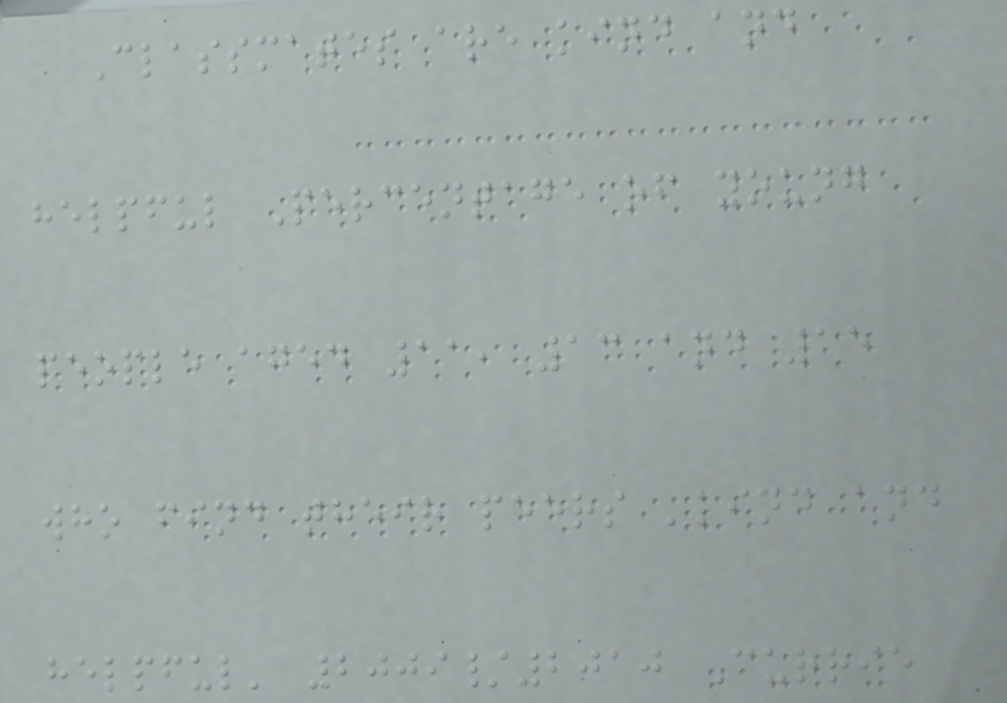Classmates are kind and
helpful Percentage of young
people aged 11, 13 and 15
who find their peers 'kind and
helpful' 2009/2010 Currie
